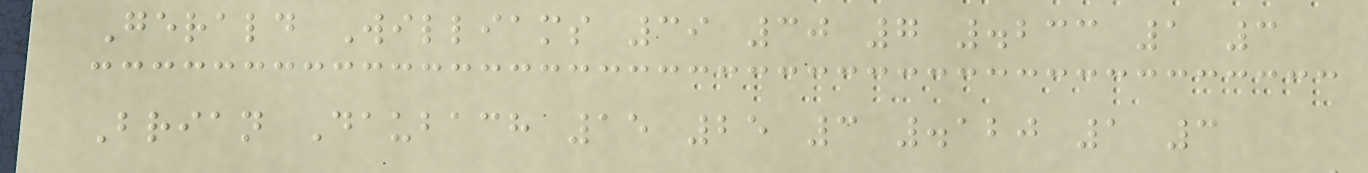Gerald Williams 39 30 7 .233 1 3
Brian Daubach 15 25 3 .120 1 3
